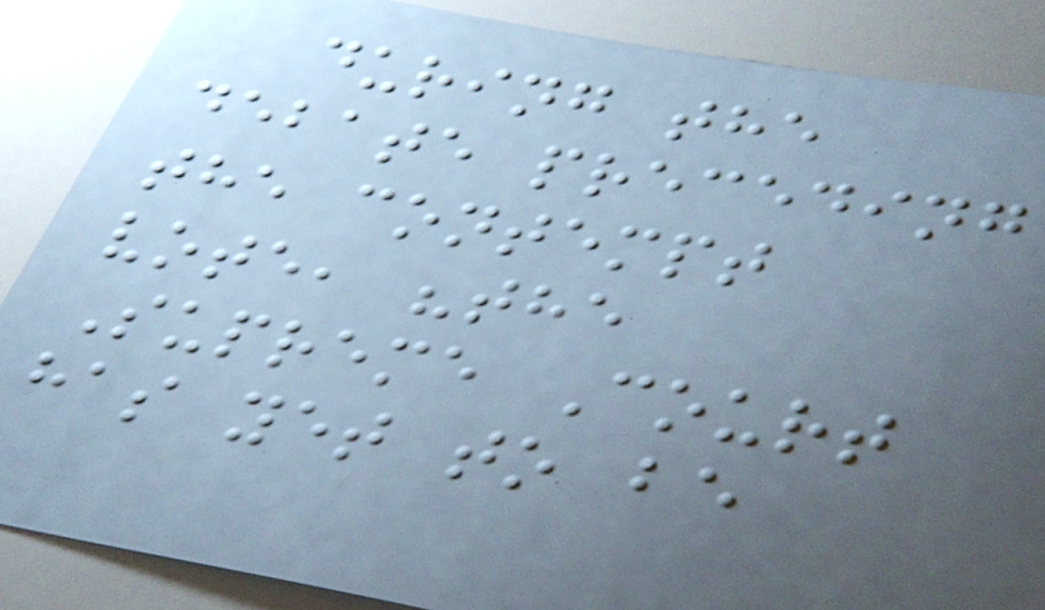during the
debate preceding
the contempt
vote, "the
Supreme Court
has yet to be
